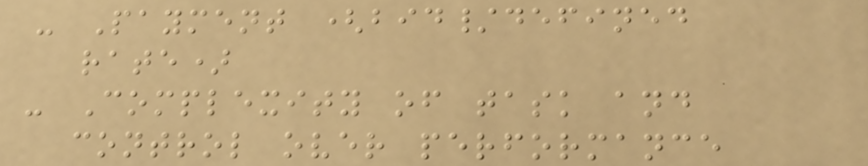- Payment (bid/defined
rate)
- Complexity of task and
control over performance
